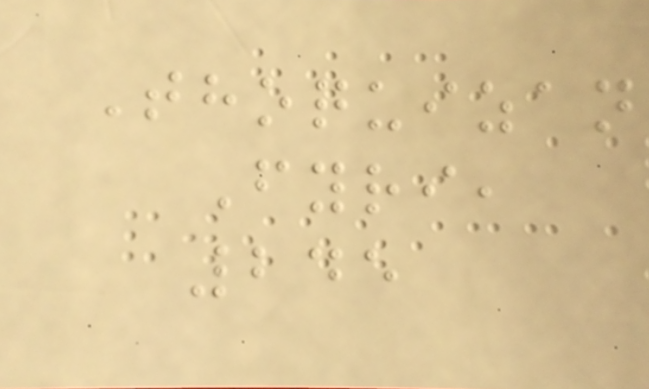Thoquizan
Fyri,
245
